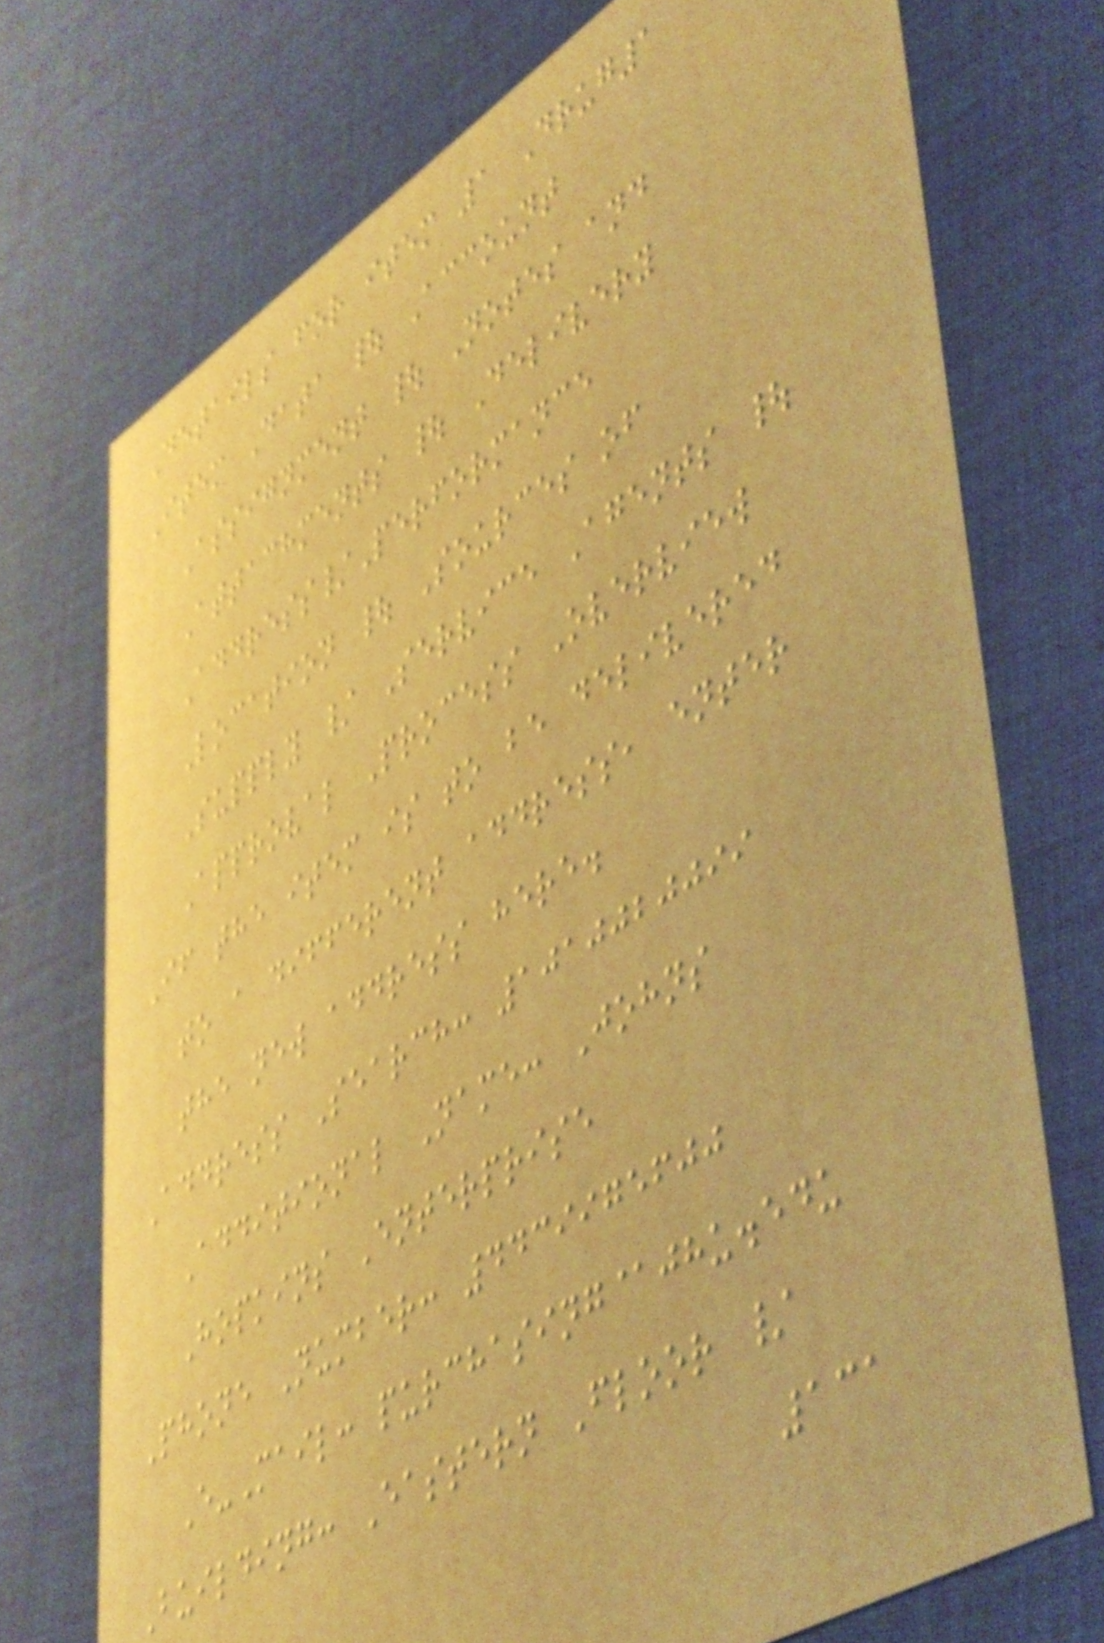Details for item 1 Drug1
Item Data | Account
Assignment | Notes and
Attachments | Delivery
Address/Performance
Location | Sources of
Supply / Service Agents |
Approval Process Overview
If the item is to be delivered
to a different address, enter
the new address here.
Address Search: 1010020099
Additional Name: Johns
Hopkins Enterprise
Phone Number: 4439975600
E-Mail: purchasing@jhu.edu
Building: Eastern Floor /
131
